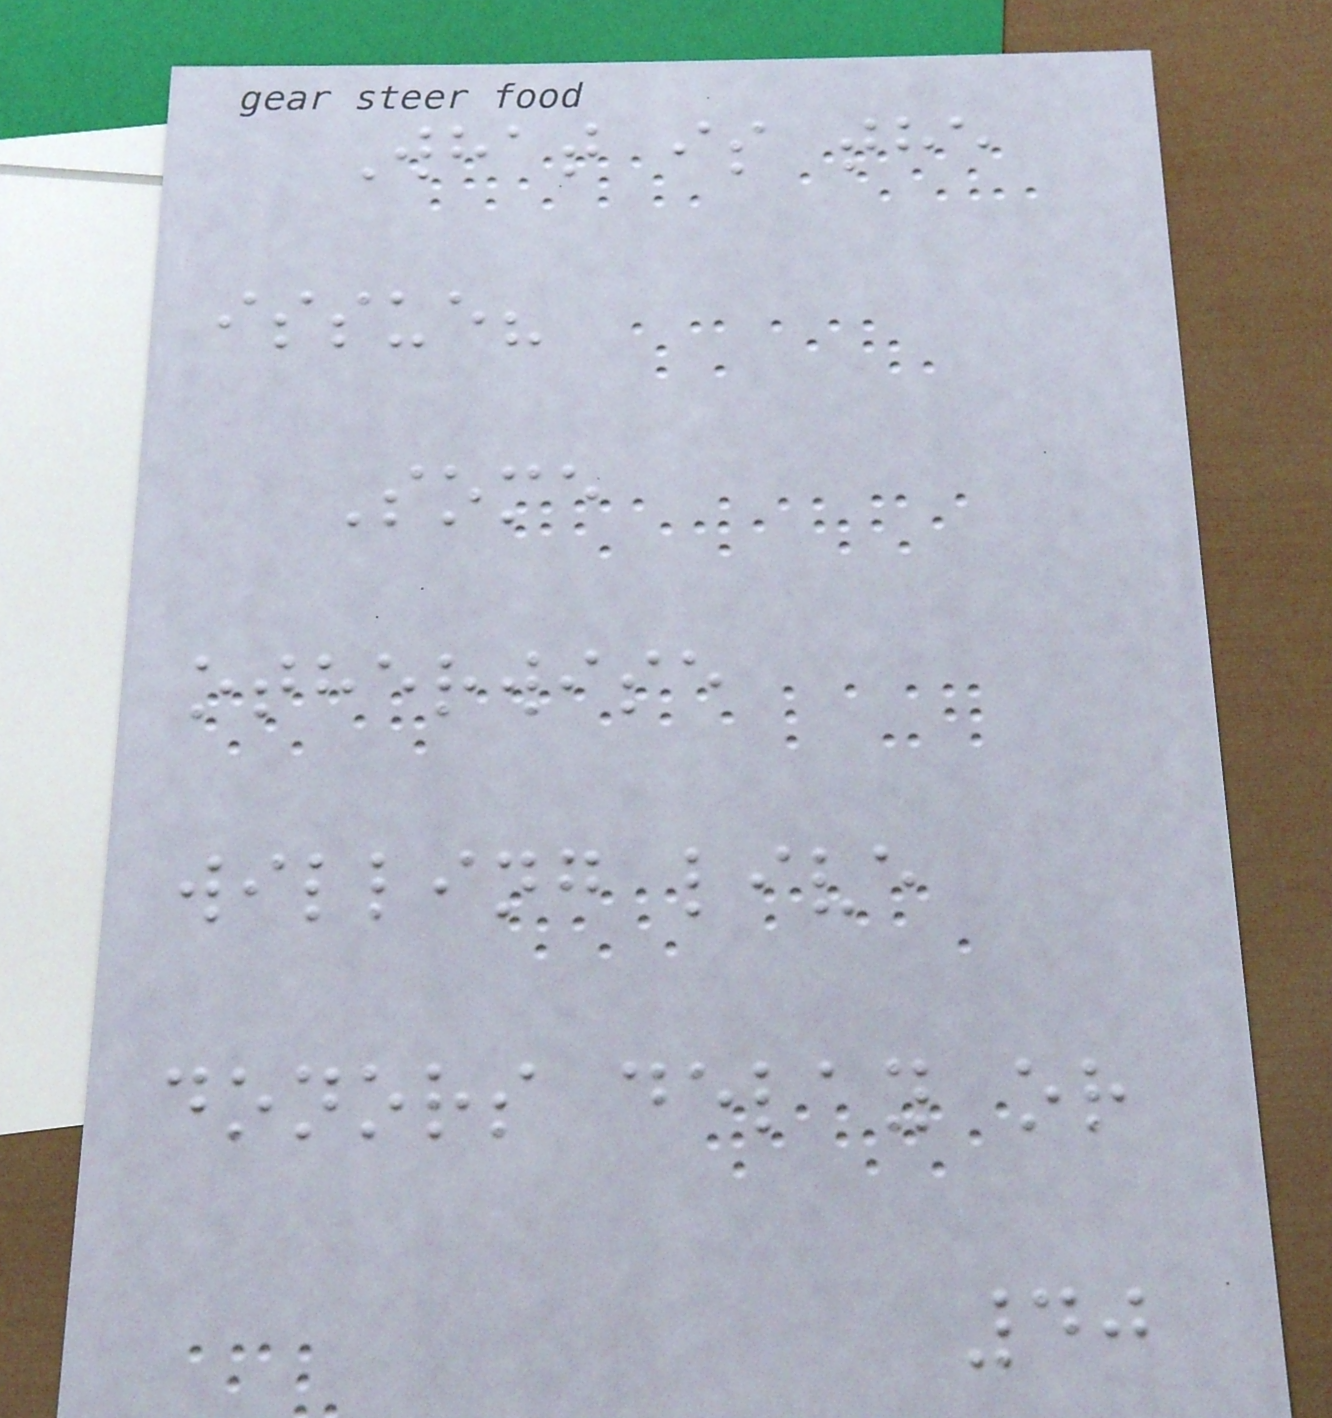What is the
issue?
Some
otherwise
willing live
donors delay or
40
